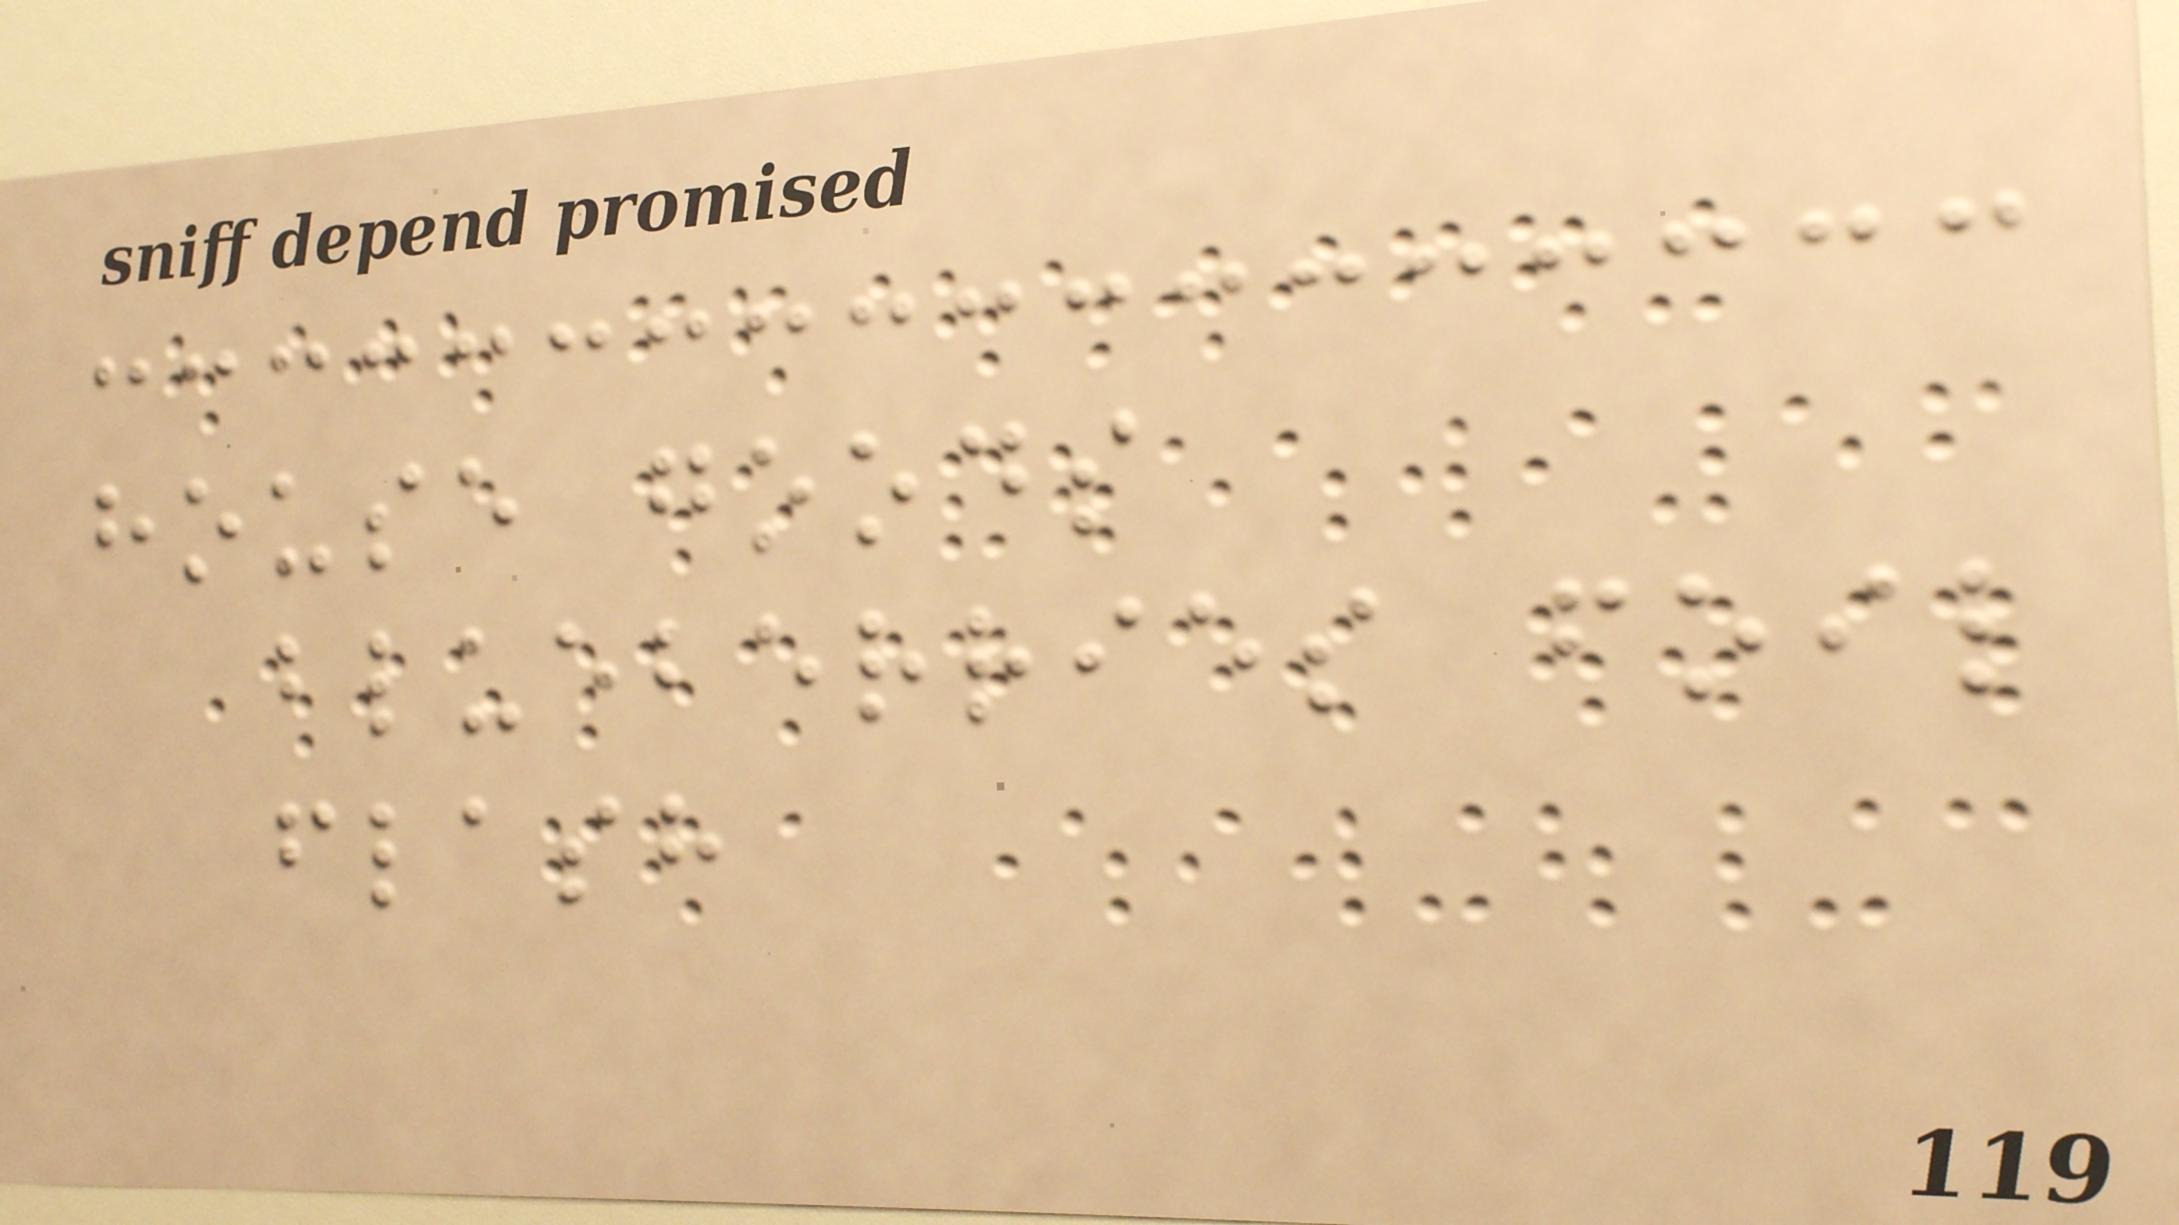house goods
blueberries foil
flash
